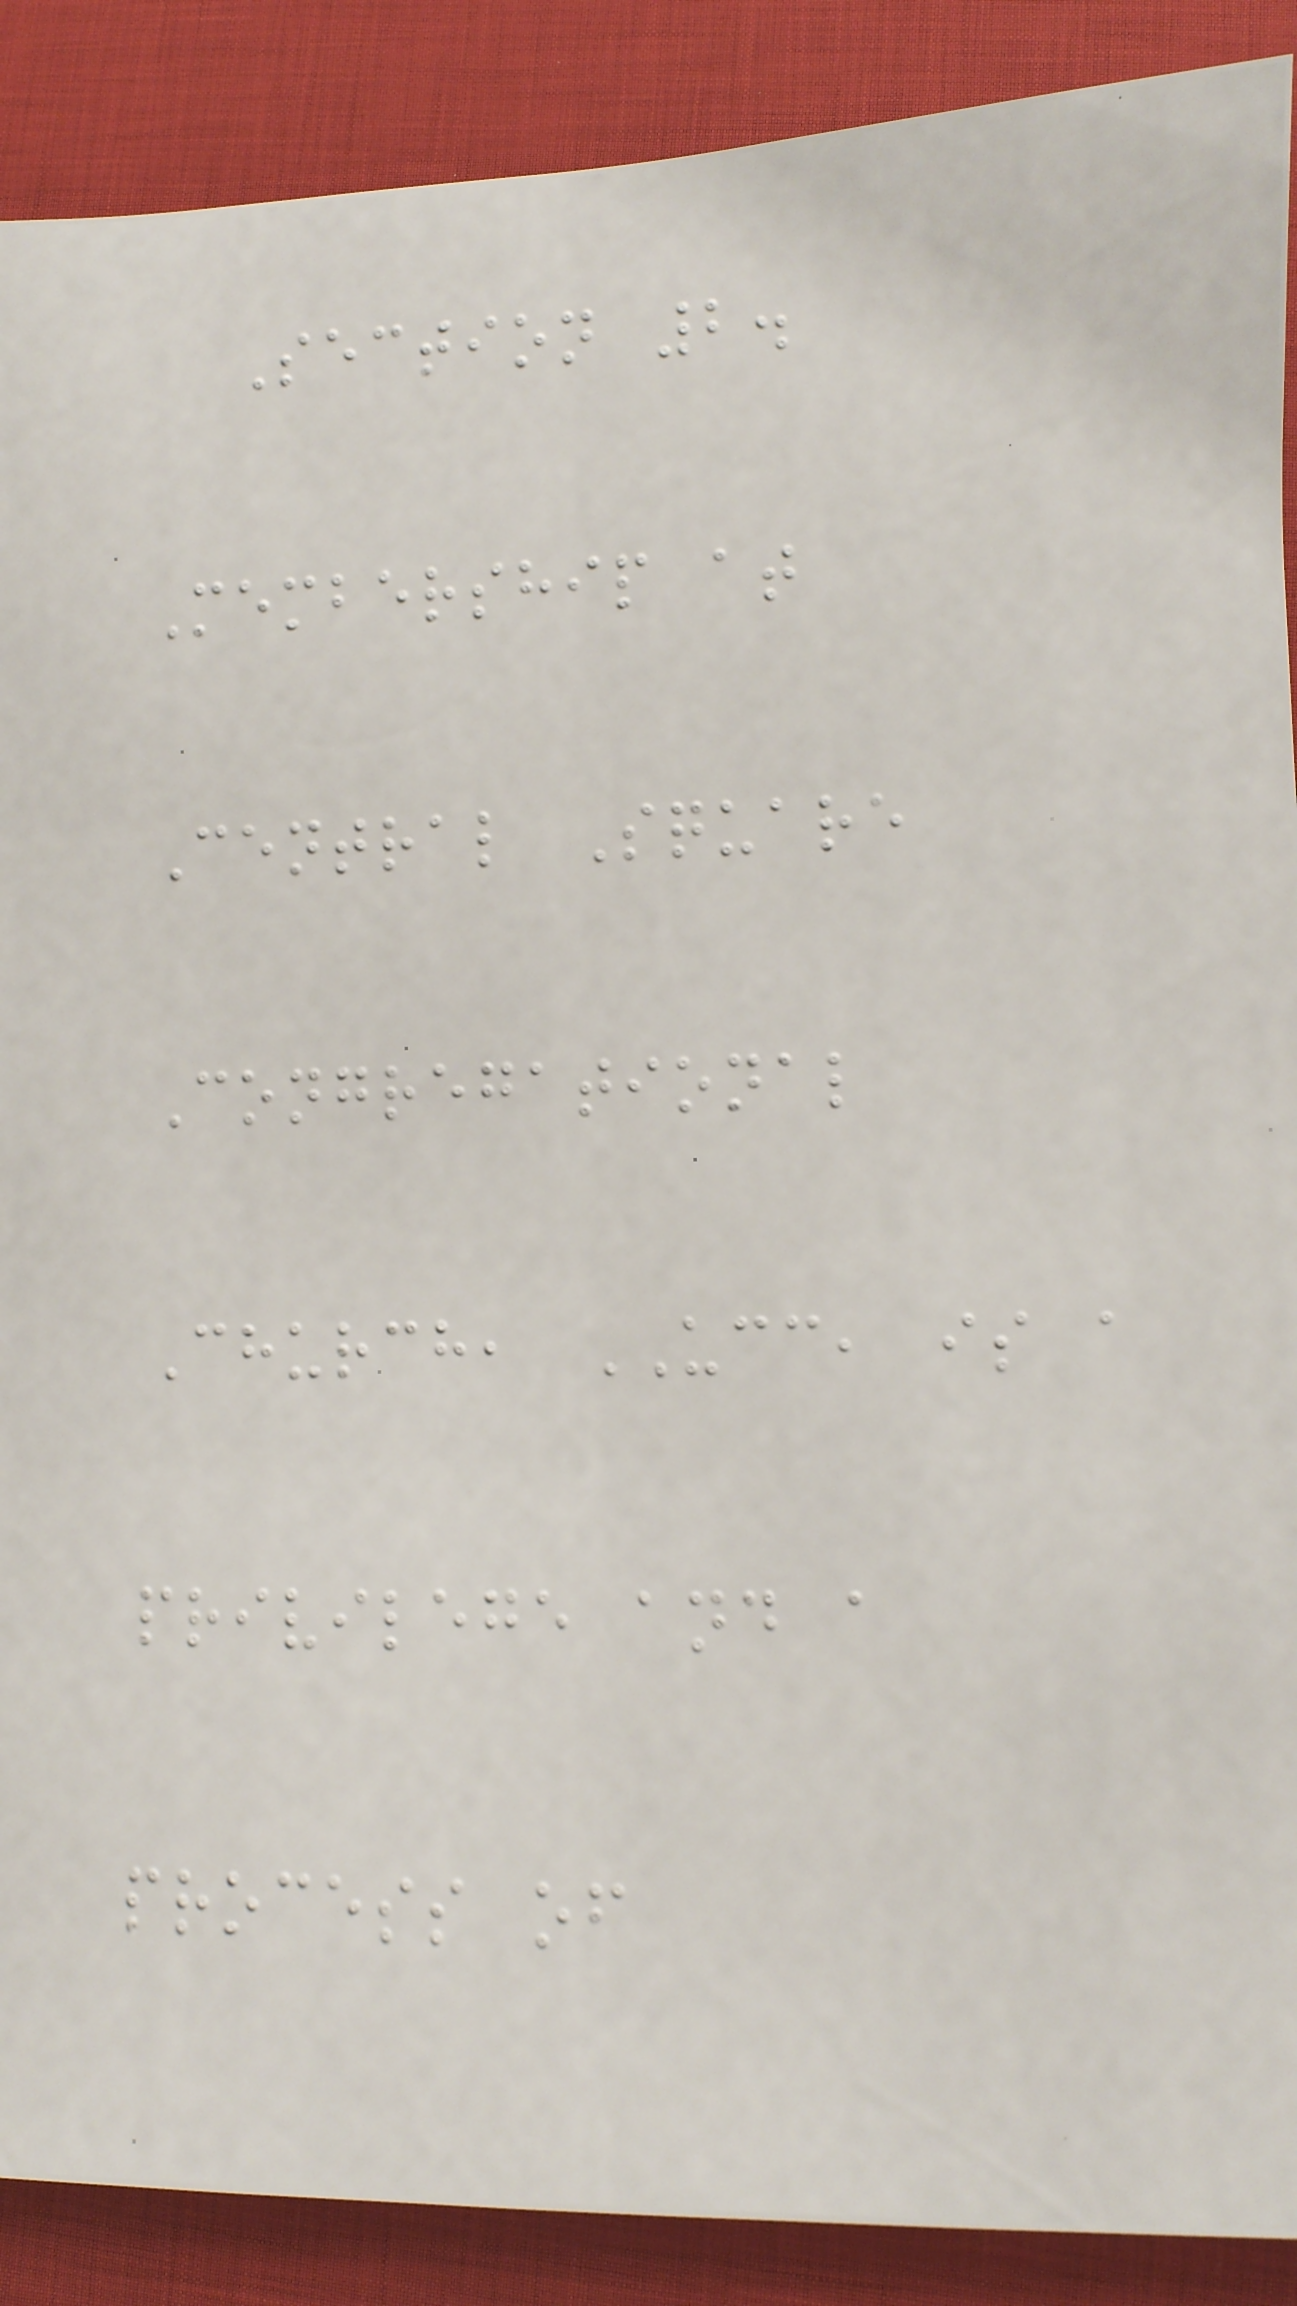Section 2.
Membership at
Central Square
Congregational
Church, UCC, is a
privilege and a
process of
